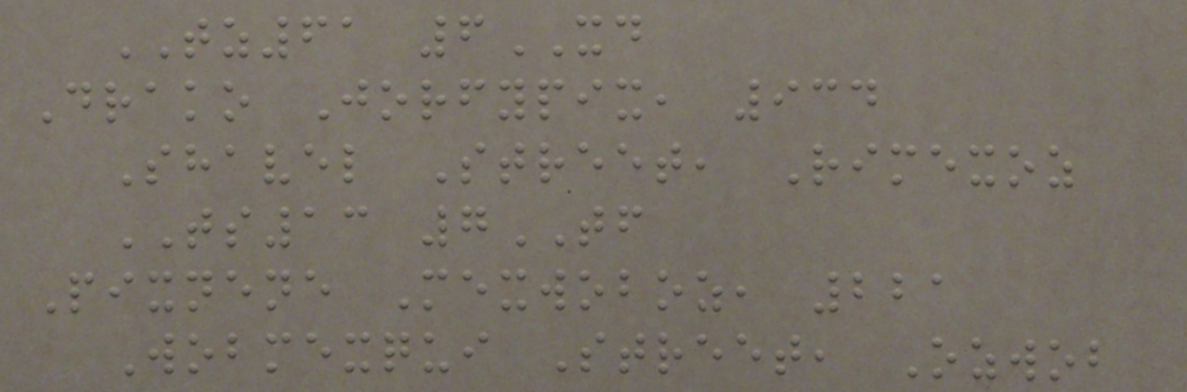TZ61 6XD
Drako Jorfypix, 934
Shavel Street, Rimexoz
TS13 7TF
Pixnene Mexwoboz, 221
Wobmexqui Street, Ozwob
